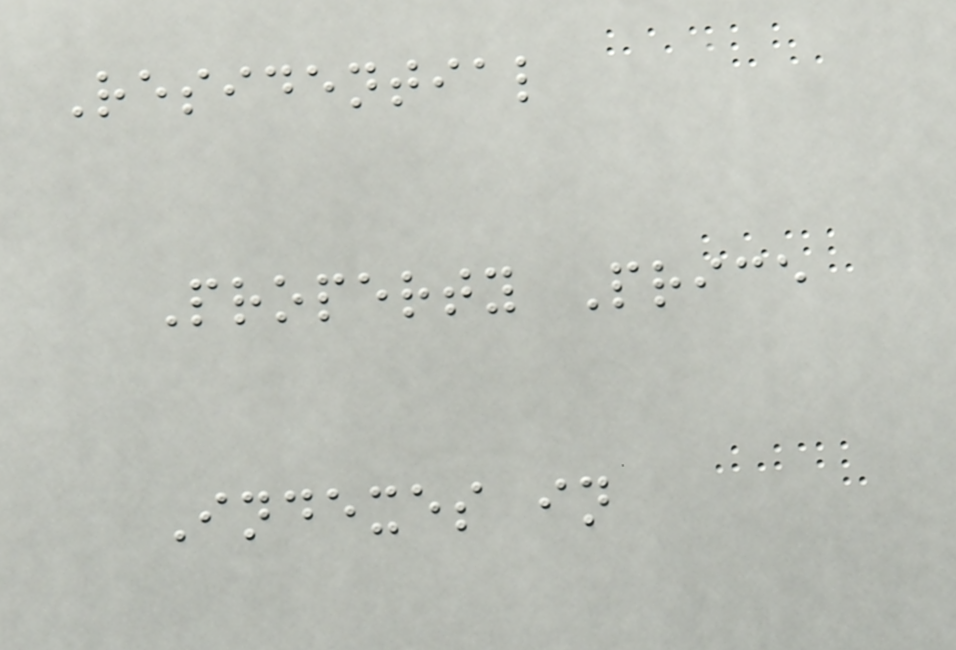Residential
Property Price
Indexes in
